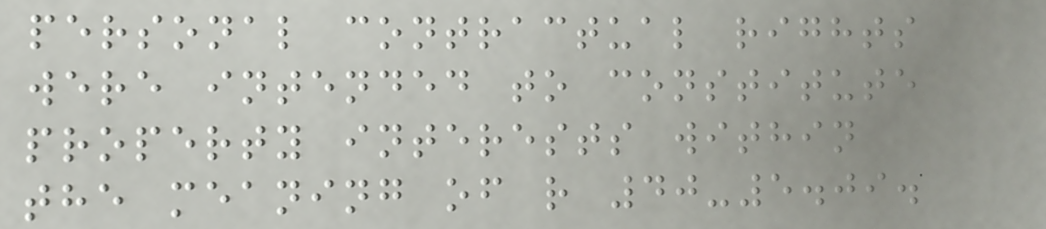personal contractual rights
were intended to constitute
property interests within
the meaning of r 40-5.09.
